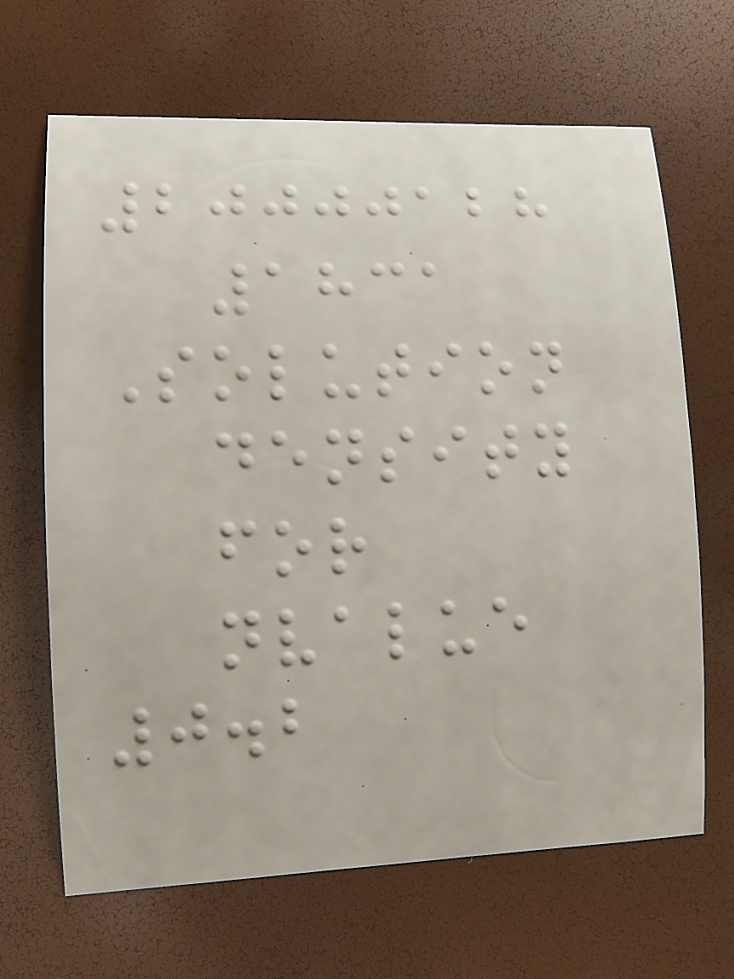20000128
1831
Solution
density
for
nvalue
0.2
